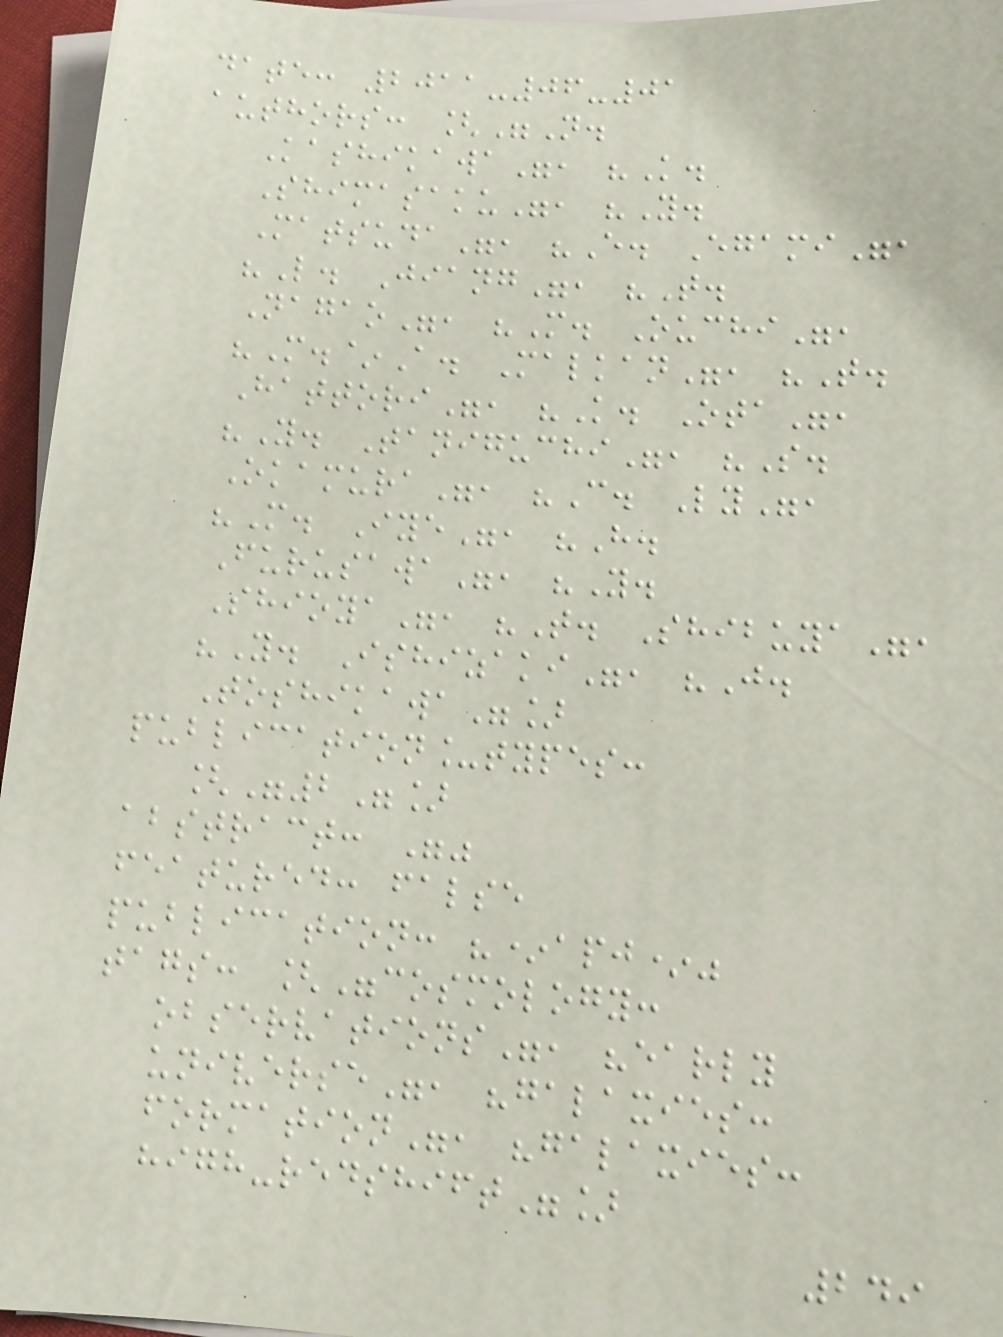date: 2011-06-01
authors: ["N.
Kashikawa", "K.
Shimasaku", "Y.
Matsuda", "E. Egami",
"L. Jiang", "T.
Nagao", "M. Ouchi",
"M.~A. Malkan", "T.
Hattori", "K. Ota",
"Y. Taniguchi", "S.
Okamura", "C. Ly",
"M. Iye", "H.
Furusawa", "Y.
Shioya", "T. Shibuya",
"Y. Ishizaki", "J.
Toshikawa"]
publication_types:
["2"]
abstract: ""
featured: false
publication: "*apj*"
tags: ["cosmology:
observations", "early
universe", "galaxies:
formation", "galaxies:
high-redshift"]
249
